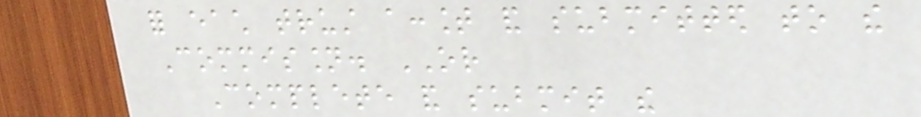for each trust account and submitted to the
Commission. OR
Complete and submit the
